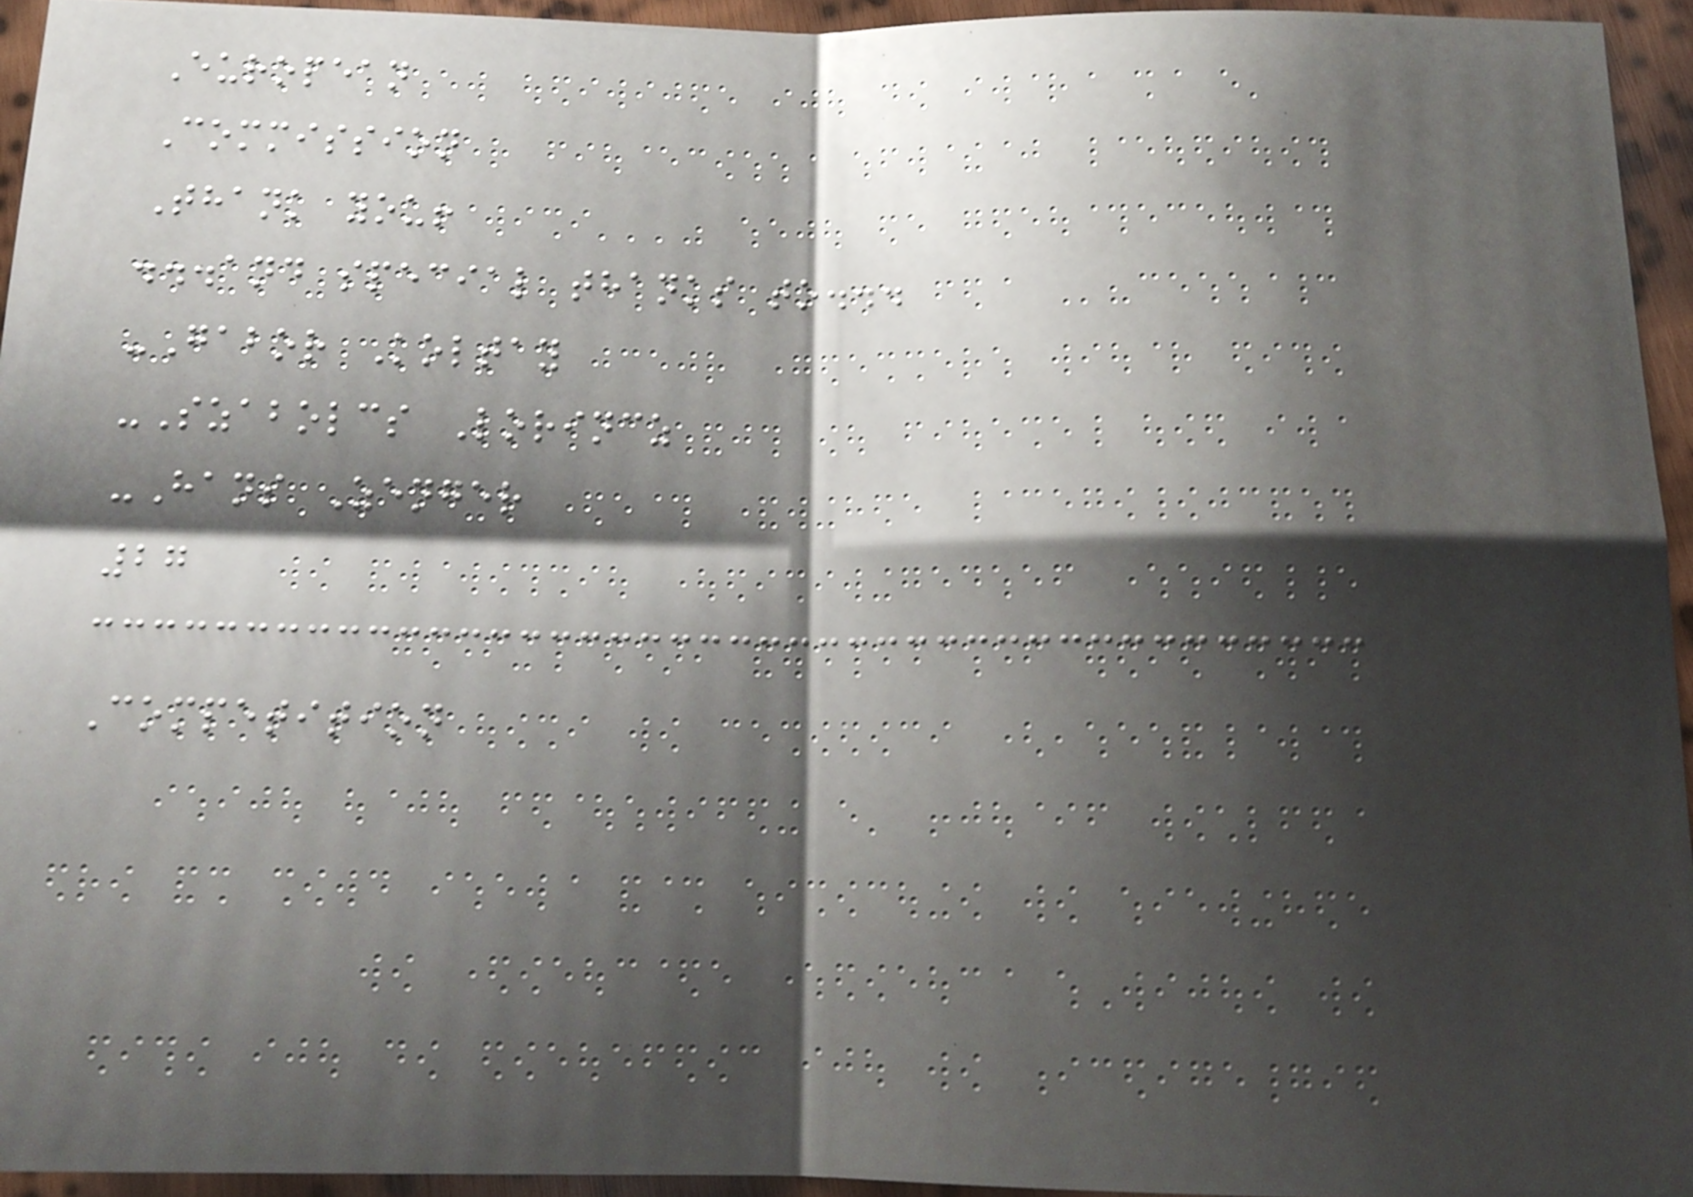European
Commission
Thank you!
...and special thanks to...
-Gabor Koltay
-Szabolcs Lorincz
-Hans Zenger
27
Competition
